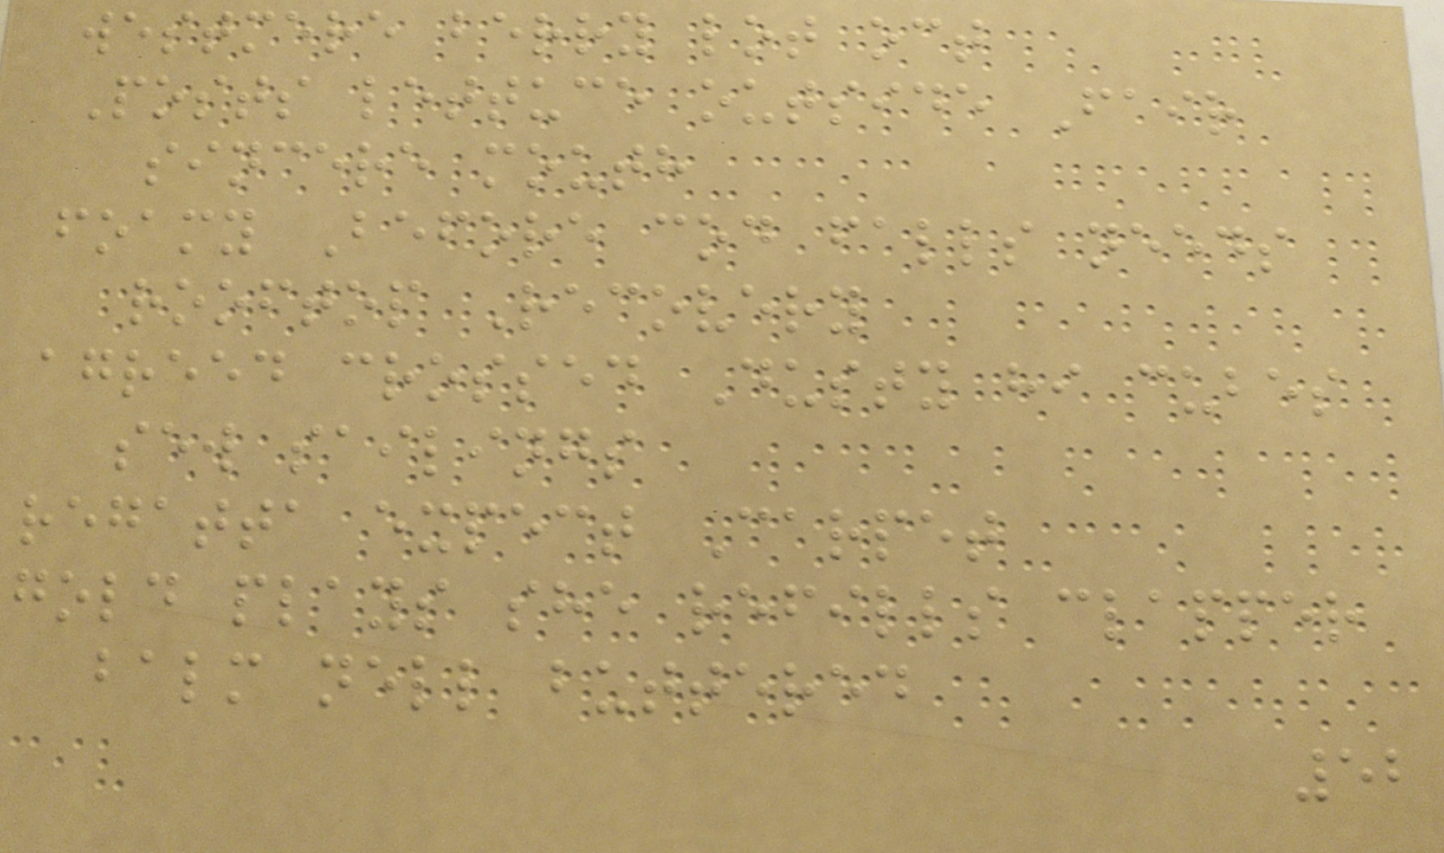westmere berry lot oct
Posts lettuce outside Fair
sincere mouth
foamy Before cod falls needs
rooftop Recovery
agreed crossed Dusty hi cubes
sew sailings
regatta expect Carpet
gold plays she refills clapper
balm nell buttered
52
